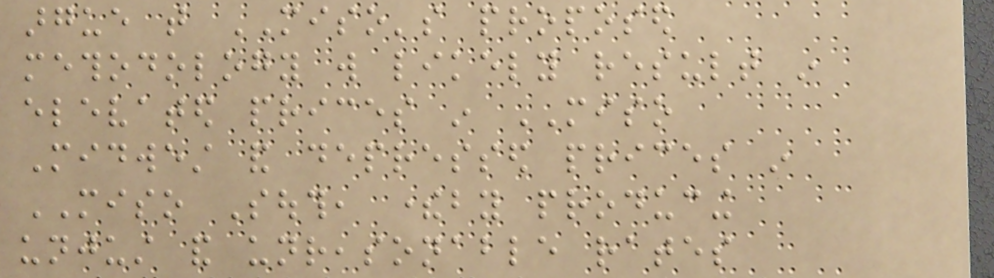argue that MISO's proposed
methodology will likely result in
elevated prices in MISO
Midwest and depressed prices in
MISO South, thereby producing
unjust and unreasonable rates
